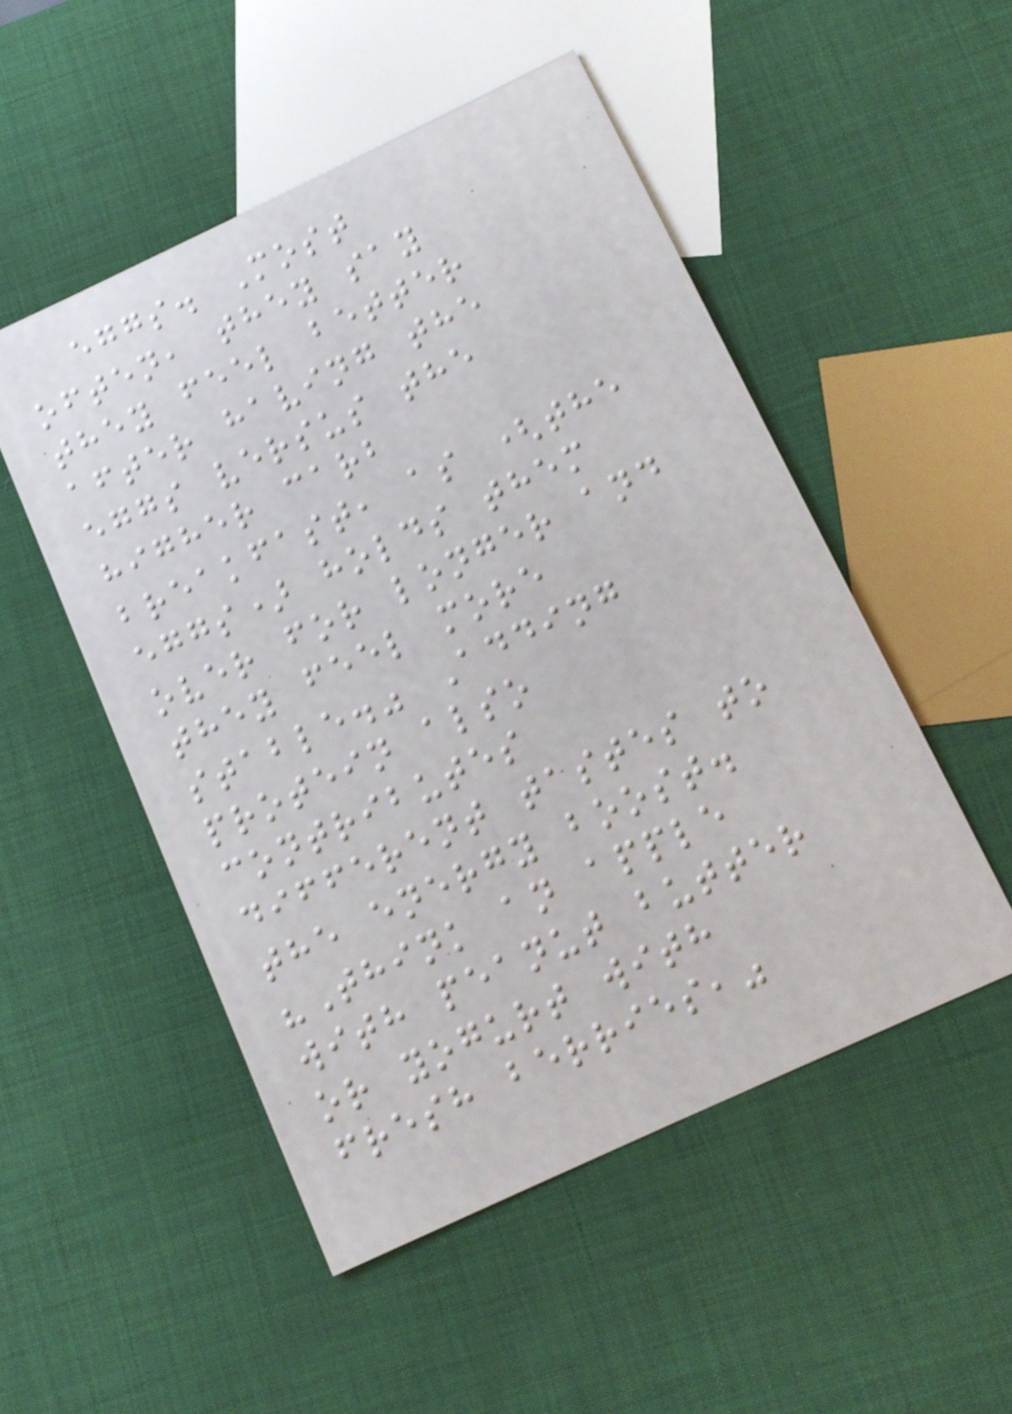eggs. Most
often, they say
they feel better
after having the
eggs versus the
higher carb
breakfast, as (the
eggs) holds them
over for longer and
they feel more
stable." Adding
protein also
contributes
different tastes to
the energy boost.
"Think an apple
with peanut butter
or yogurt with
fresh berries,"
